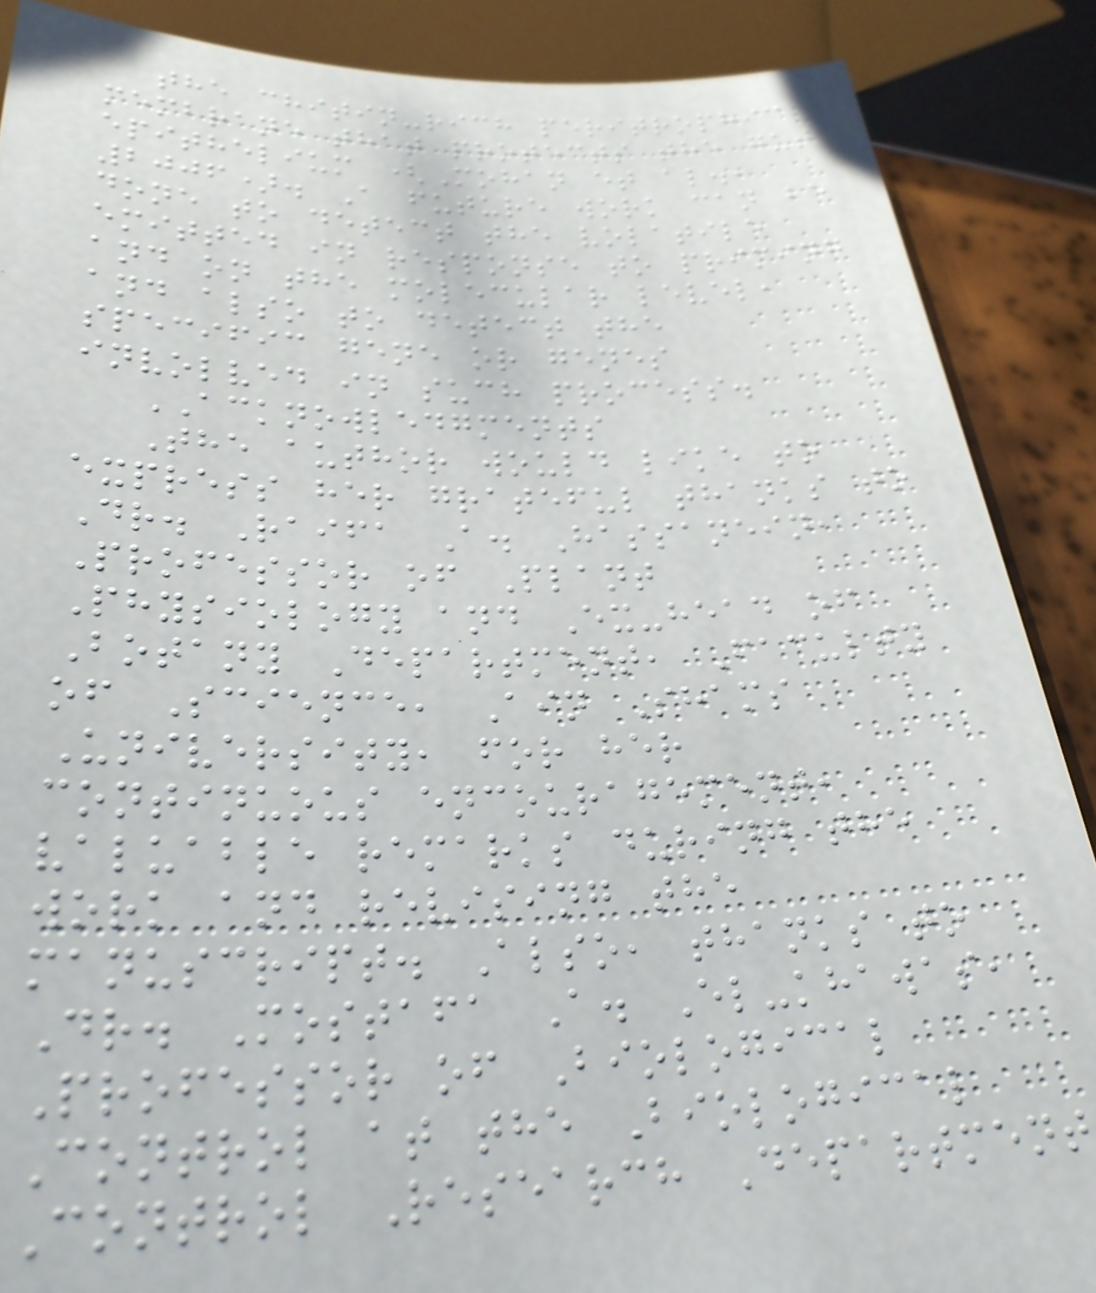the chitin-rich peritrophic
membrane that protects the gut
epithelium (Mohan et al.,
2006). A future work can be
done to detect the volatile
emitted in response to priming
and on the molecular level,
and also to detect the
specific gene or genes
involved in such process.
ACKNOWLEDGMENTS
The author would like to
express her grateful thanks to
Dr. Raifa A. Hassanein,
Professor of Plant
Physiology and Ex-head of
Botany Department, Faculty
of Science, Ain Shams
University, for her
continuous encouragement,
valuable remarks during the
work and revising the
manuscript. Also, thanks to
Dr. Mostafa A. El-khawas,
Professor of Biological
Control at the Biological
Control Research Department
